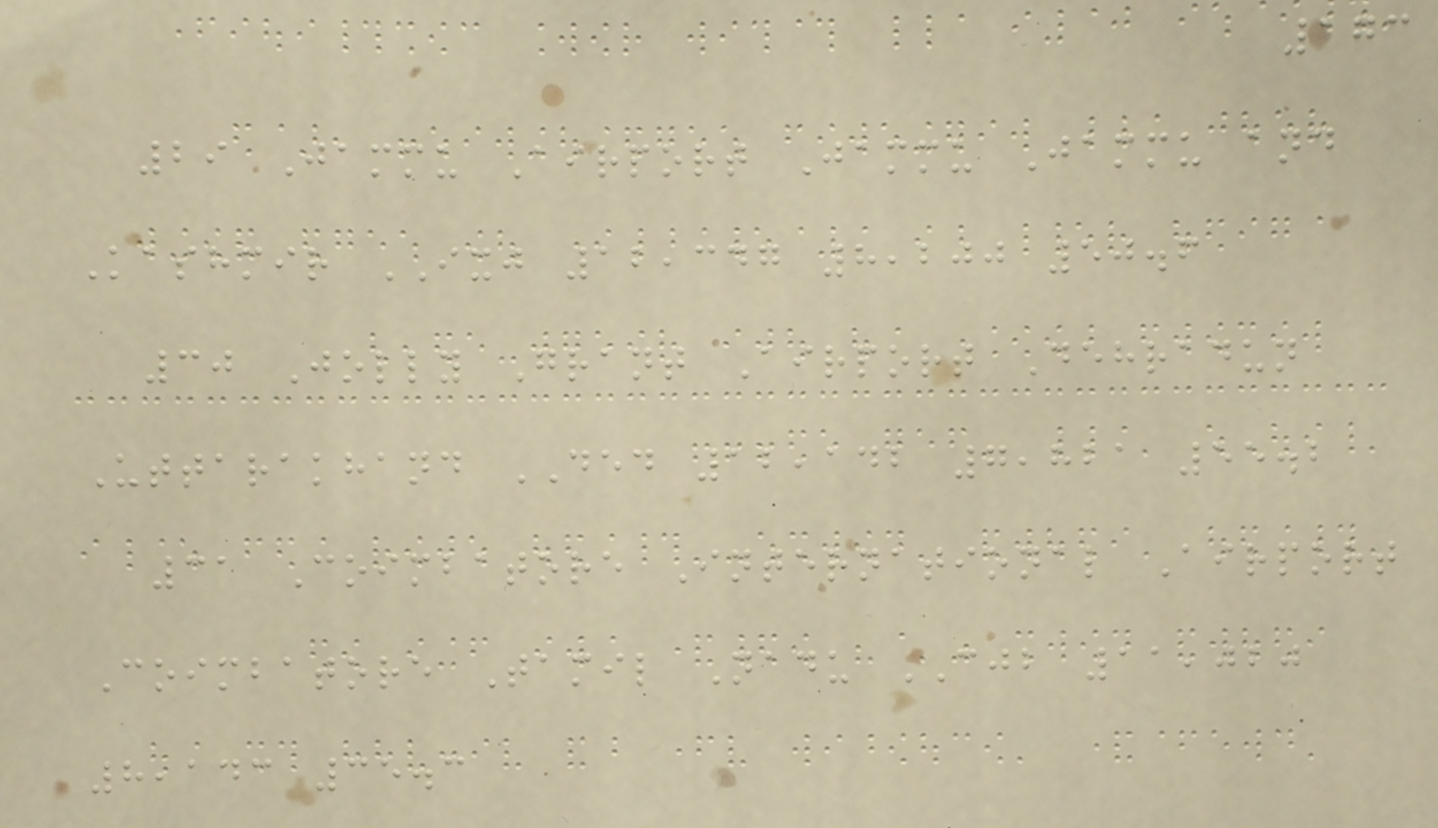173
29 Jammu Airport Jammu Jammu and
Kashmir IXJ 12,347 8,200 50.6
30 Jolly Grant Airport Dehradun
Uttarakhand DED 12,142 7,821 55.2
31 Coimbatore International Airport
Coimbatore Tamil Nadu CJB 11,020
8,143 35.3
